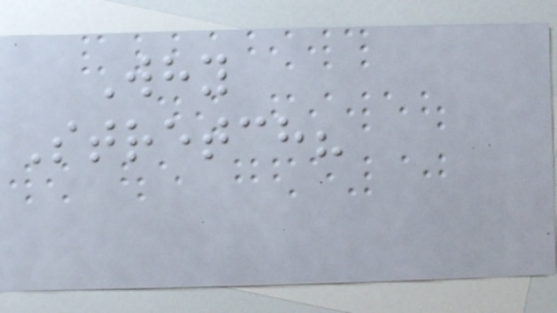Why
Stretch?
